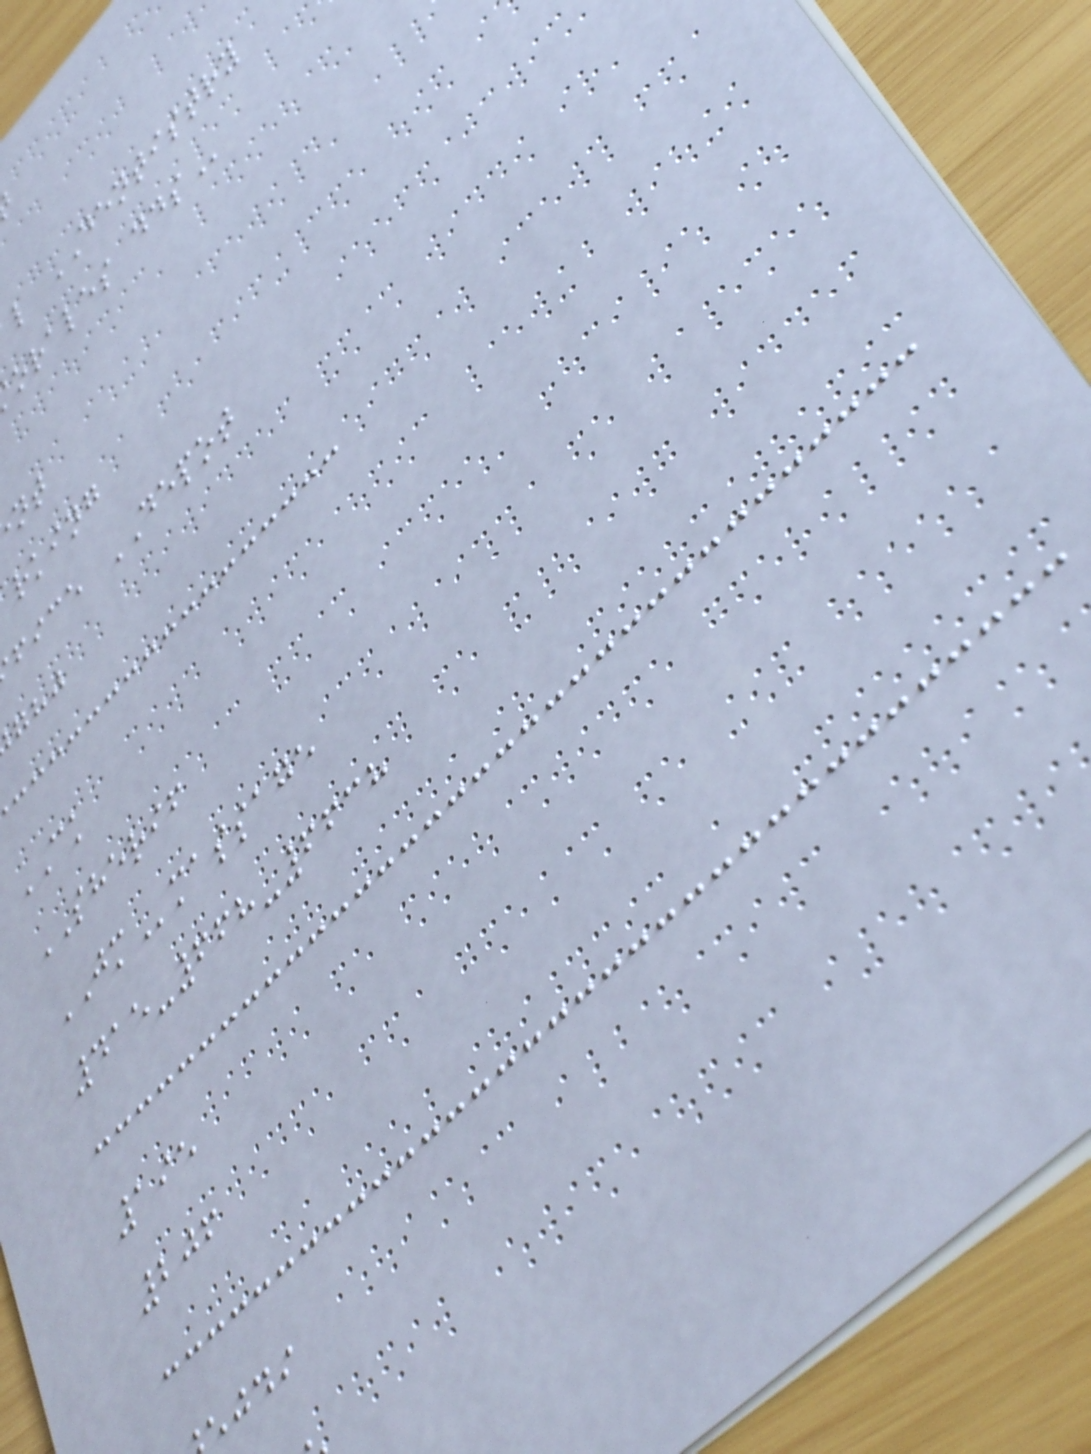l DENTISTRY
orales
rking
fice DEPOT
CK
SHERIF
JMmassage
415-668-6638
195
206
